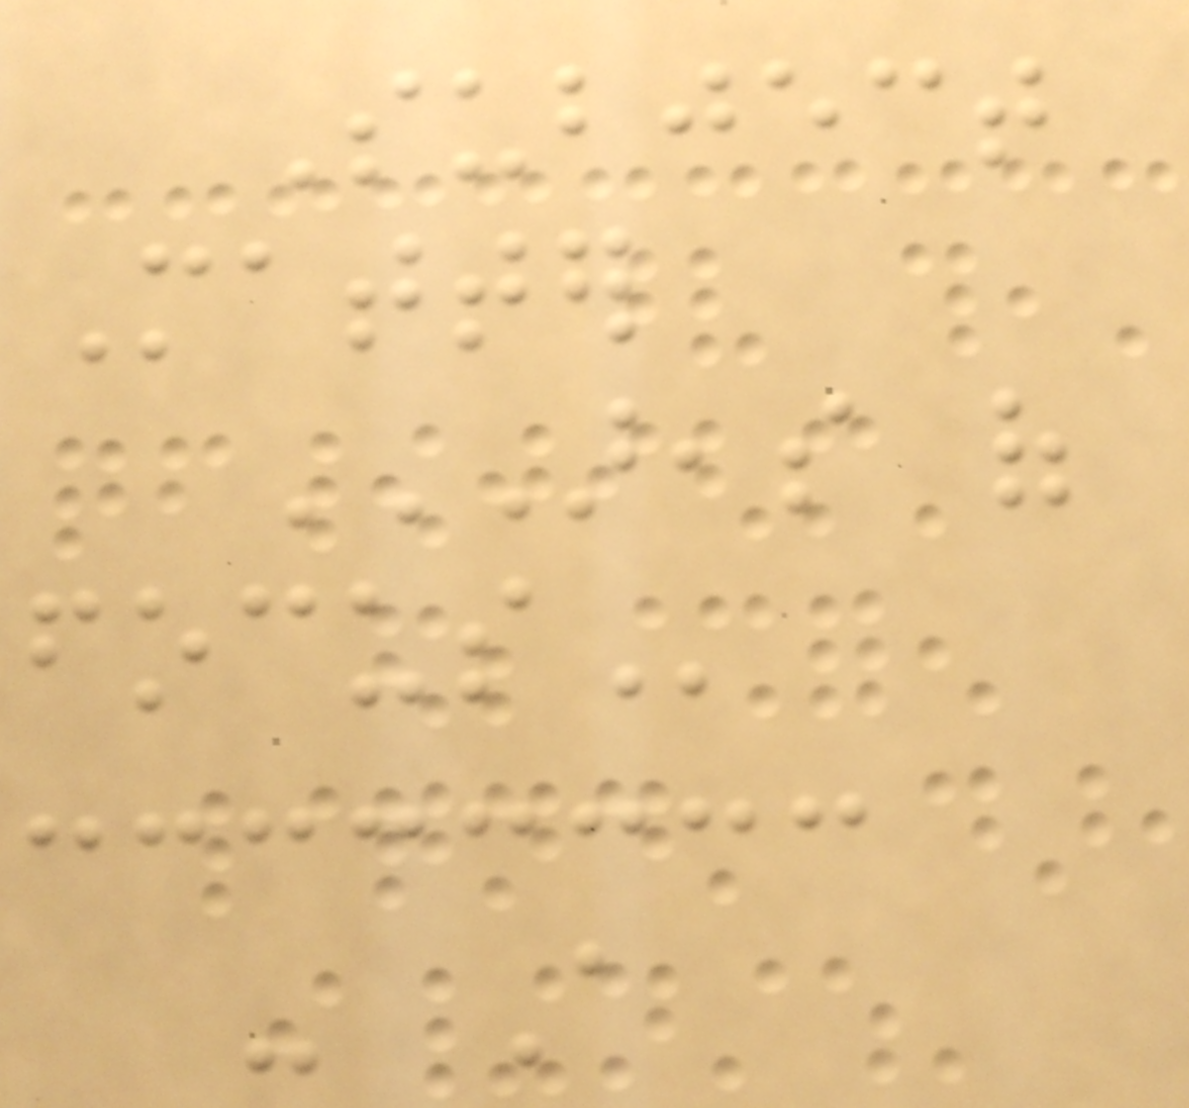Subject
Matter
AREAS OF
FOCUS
- A
